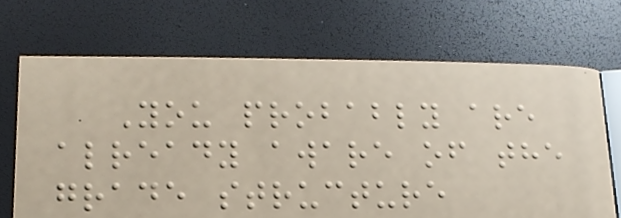You probably are
already aware of the
grade structure
